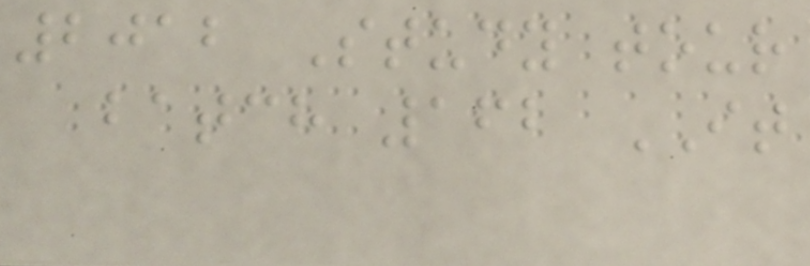2012 Study tour
batch 162 IT
